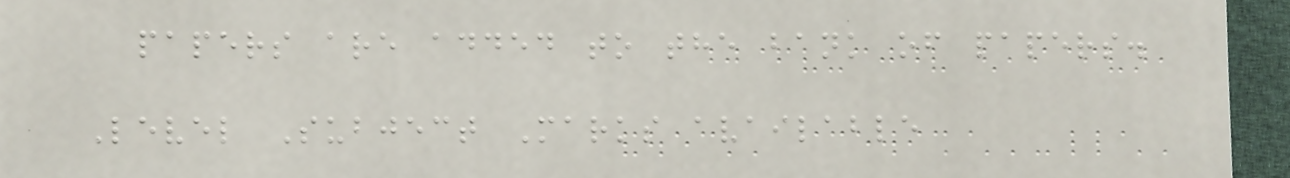papers are added to the bank of papers.
Level Subject Marks available
